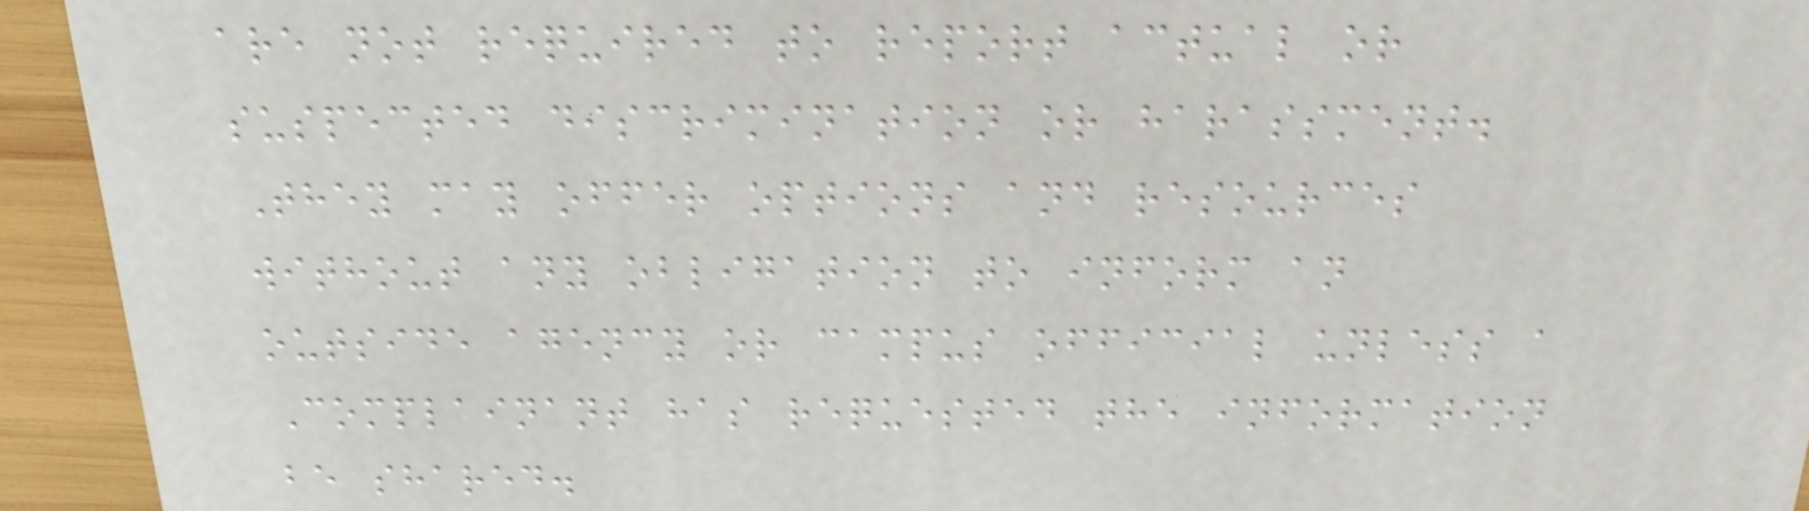are not required to report actual or
suspected discrimination or harassment.
They may offer options and resources
without any obligation to inform an
outside agency or campus official unless a
Complainant has requested the information
be shared.
